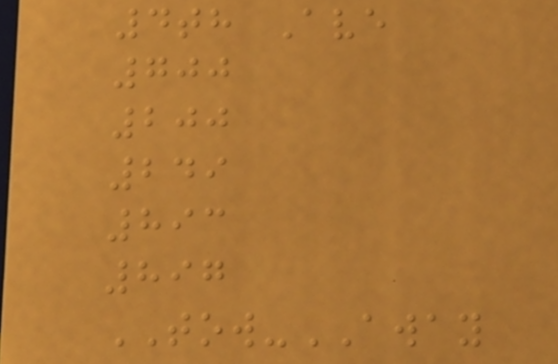4th Ave
700
200
249
893
897
TOW-AWAY
